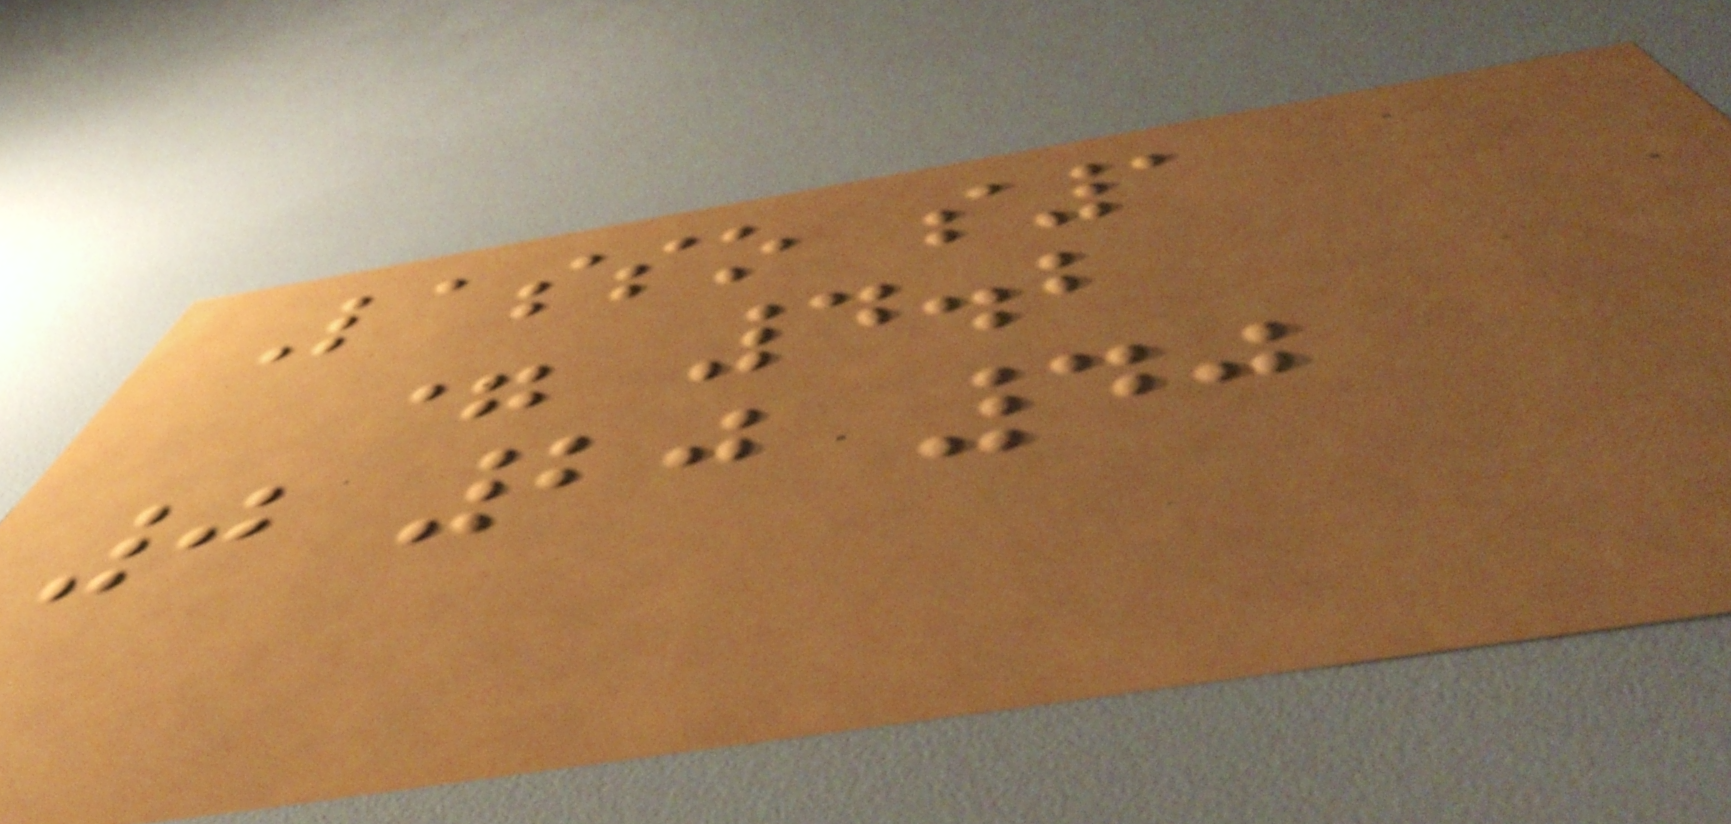Lasso s1
= 4.2
0 20 40
